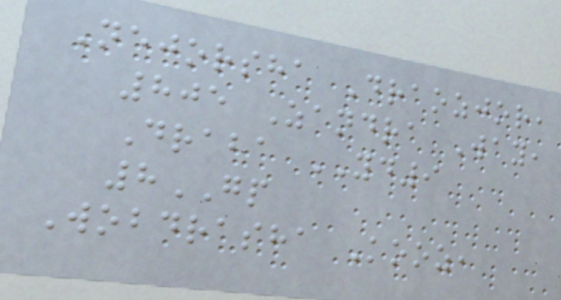Nejorsha Draozjor,
805 Zandra Way,
Draba YD9
8GP
Wobdrasha Kooz,
